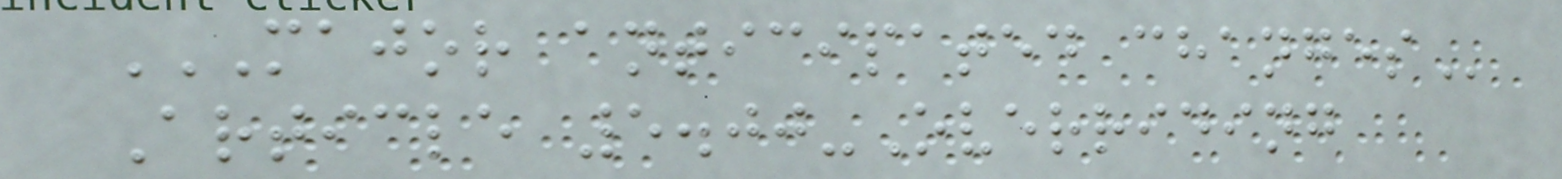MAJOR ANTICIPATED CHANGES
Article 5.00-Overriding
